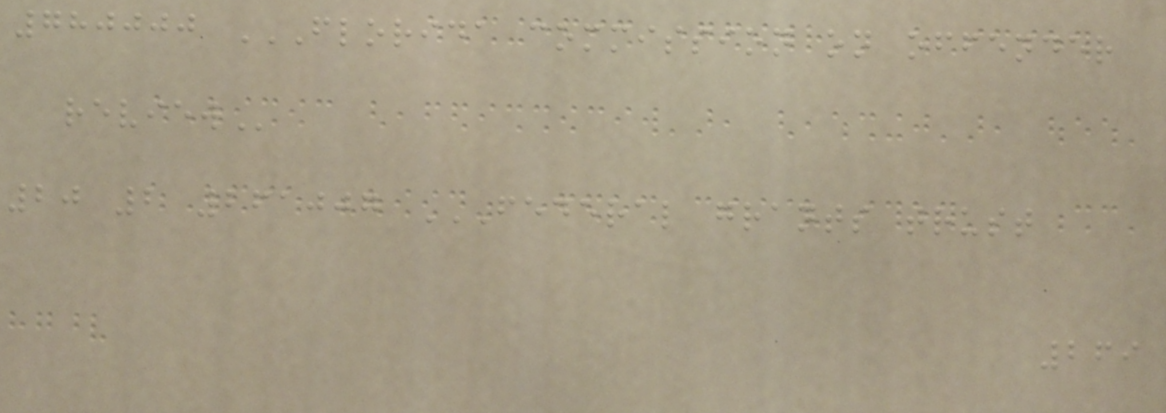780000 FLORIDA COMMISSION ON OFFENDER
REVIEW
20 2 261007 FEDERAL GRANTS TRUST
269
